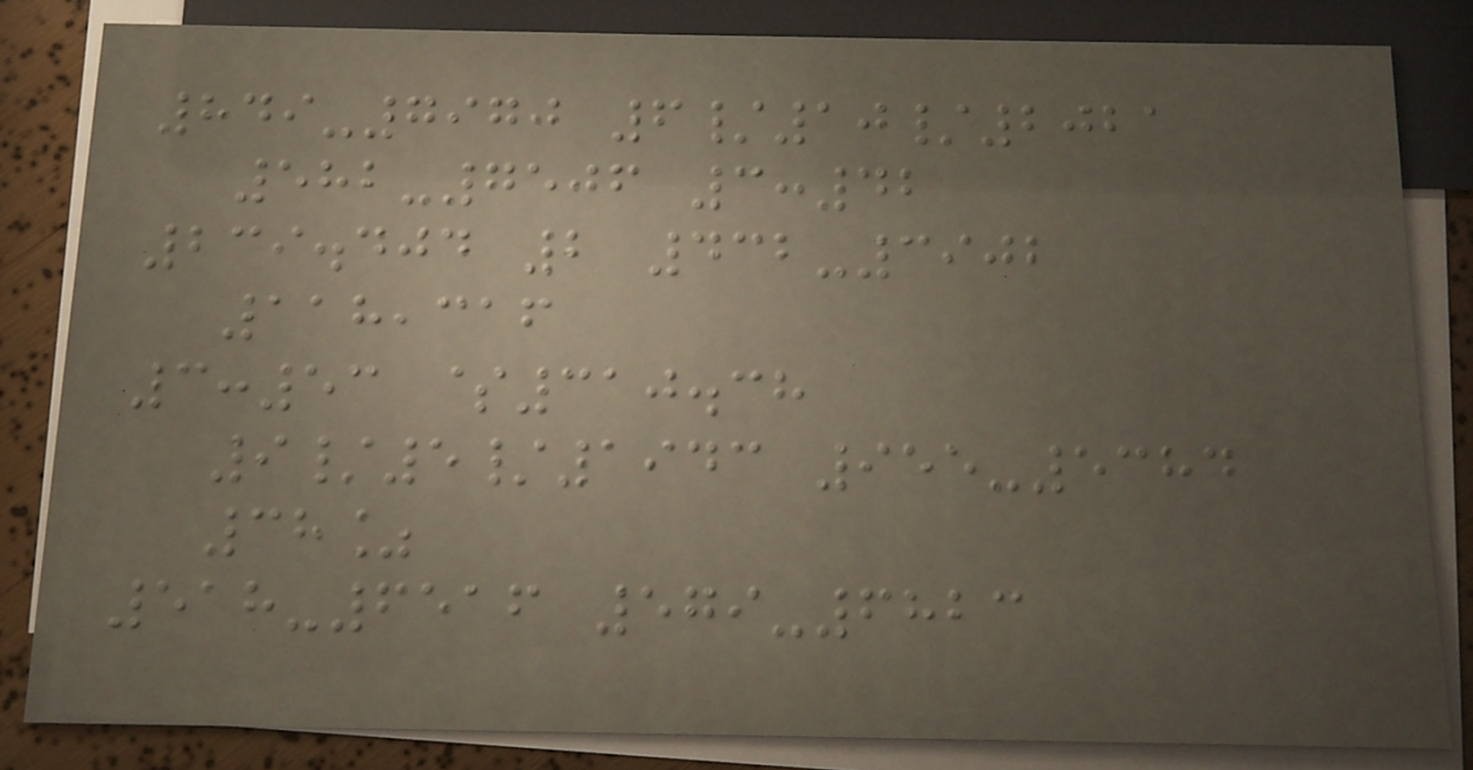849-7970 6/10/2021
582-7506 3:42
239.404 2 432-3902
118,316
3:53 $310.38
9/5/1943 955-5384
38%
518-6516 579-6823
